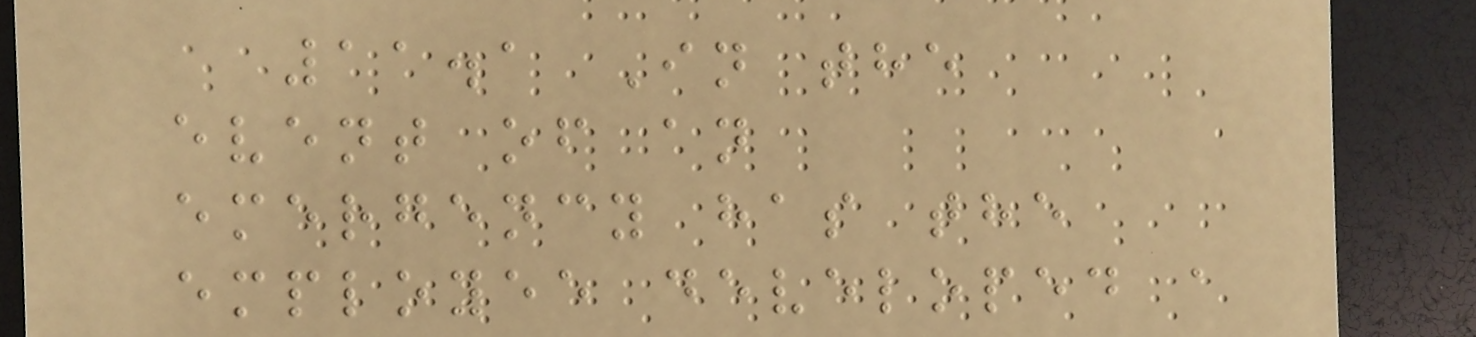11.1 In the
event of an
emergency has the
employee developed a
